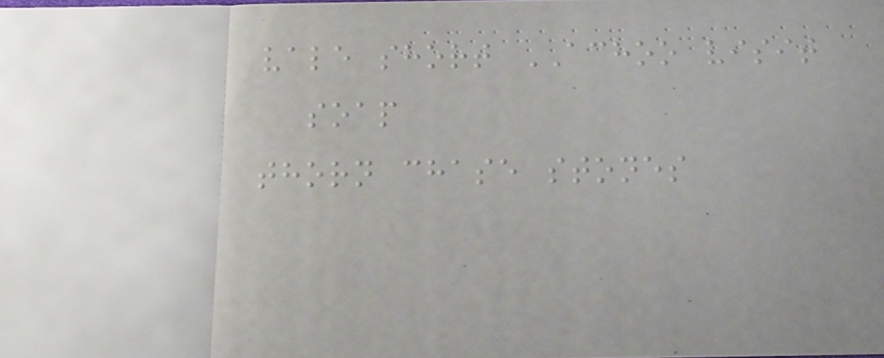vale short ACHOO visit
soap
thorn chase stones
